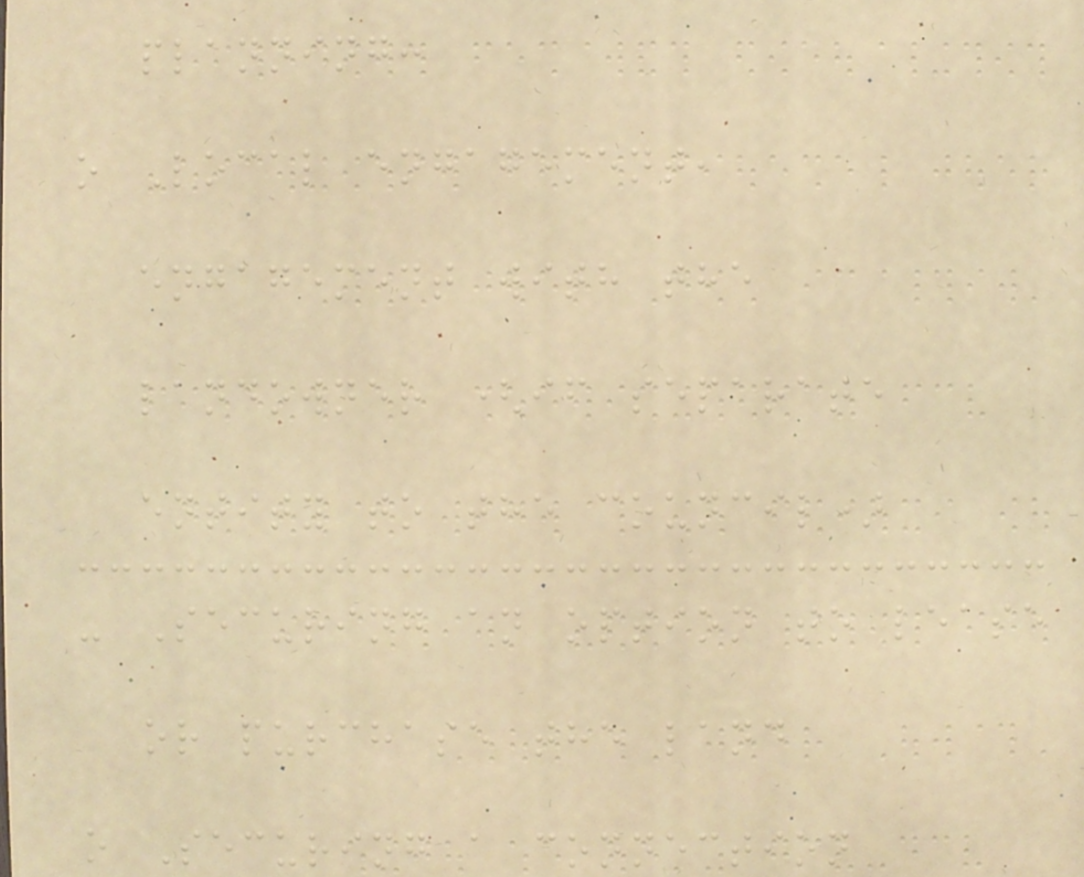planning:
o Local engagement,
engagement with the
landowner (if separate
entity to the council)
- Securing an option to lease
or purchase the land
o Securing a connection
